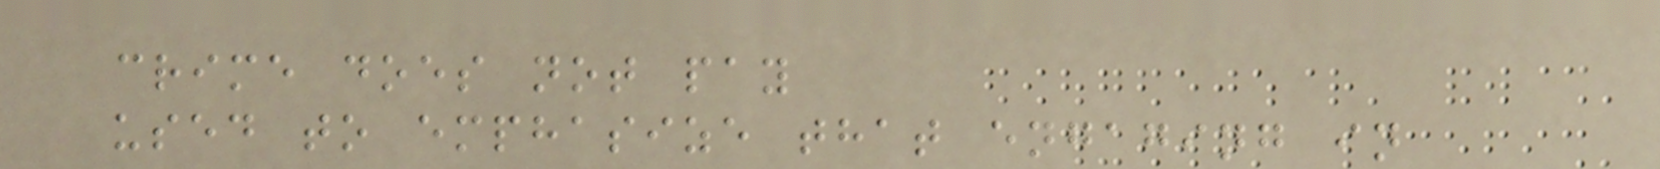crime does not pay
used to emphasize that engaging in
